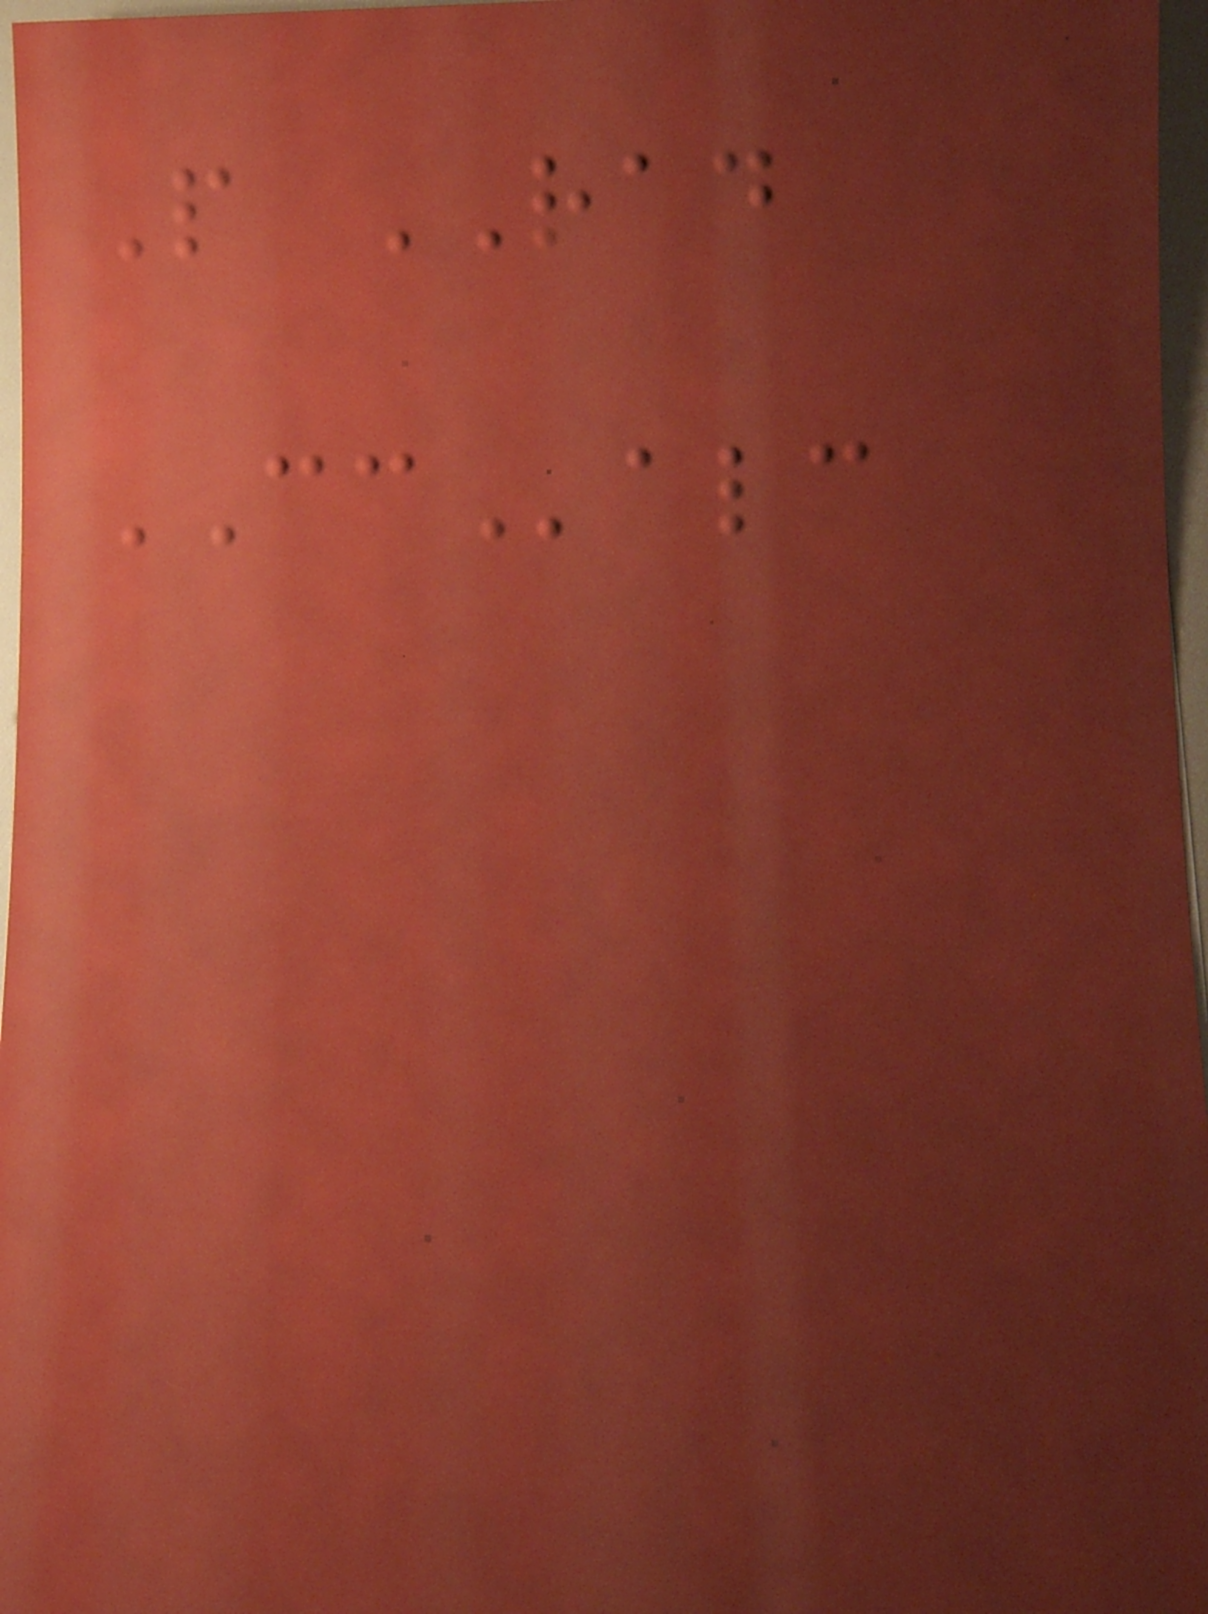P RAD
CCalc
